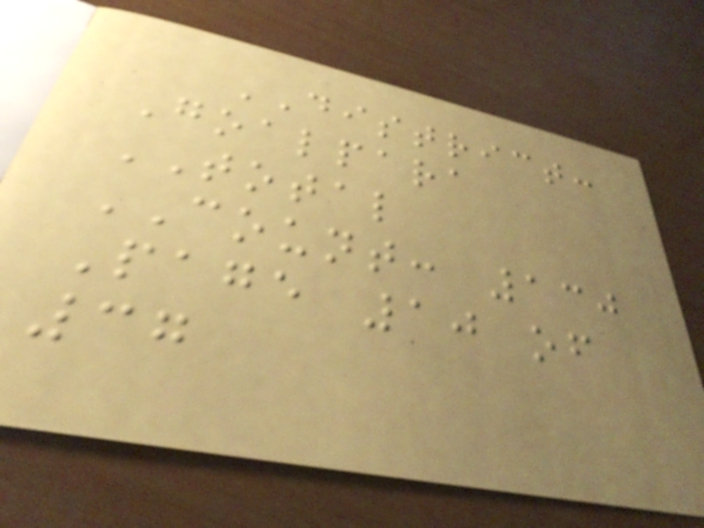DISTRICT:
Goalpara
TOTAL
COUNT: 130
Page 10 of
37
